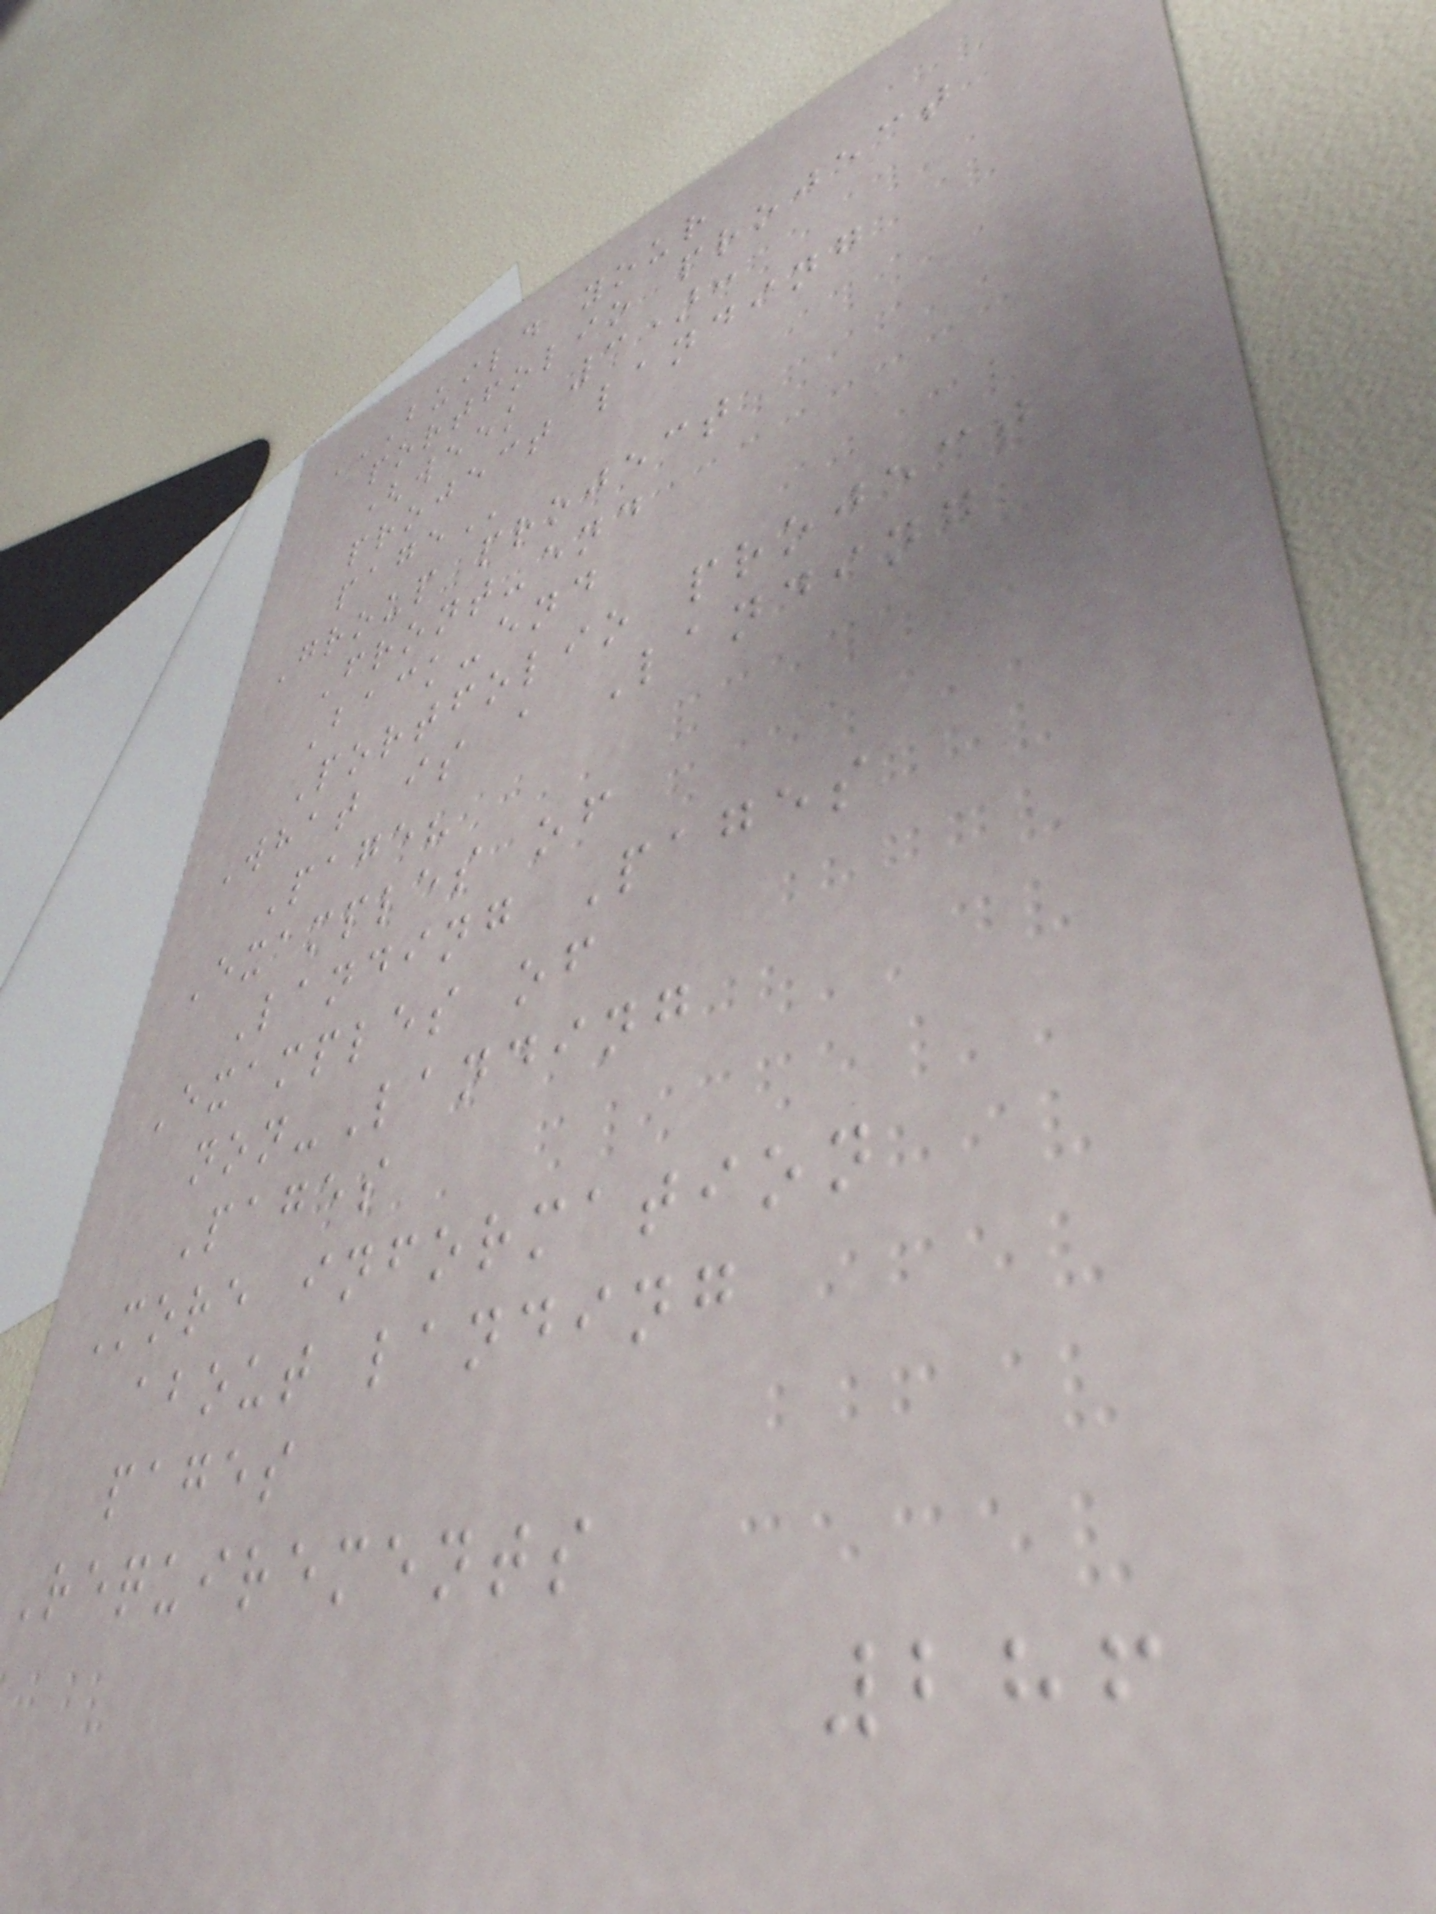BUILD YOUR
portfolio project
(week 3):
project landing
Group project
Front-end
Back-end
Portfolio project
What is a Landing
Page?
Examples of
Landing Pages
Examples of
non-Landing
Pages
More information
about landing
pages
Requirements
286
